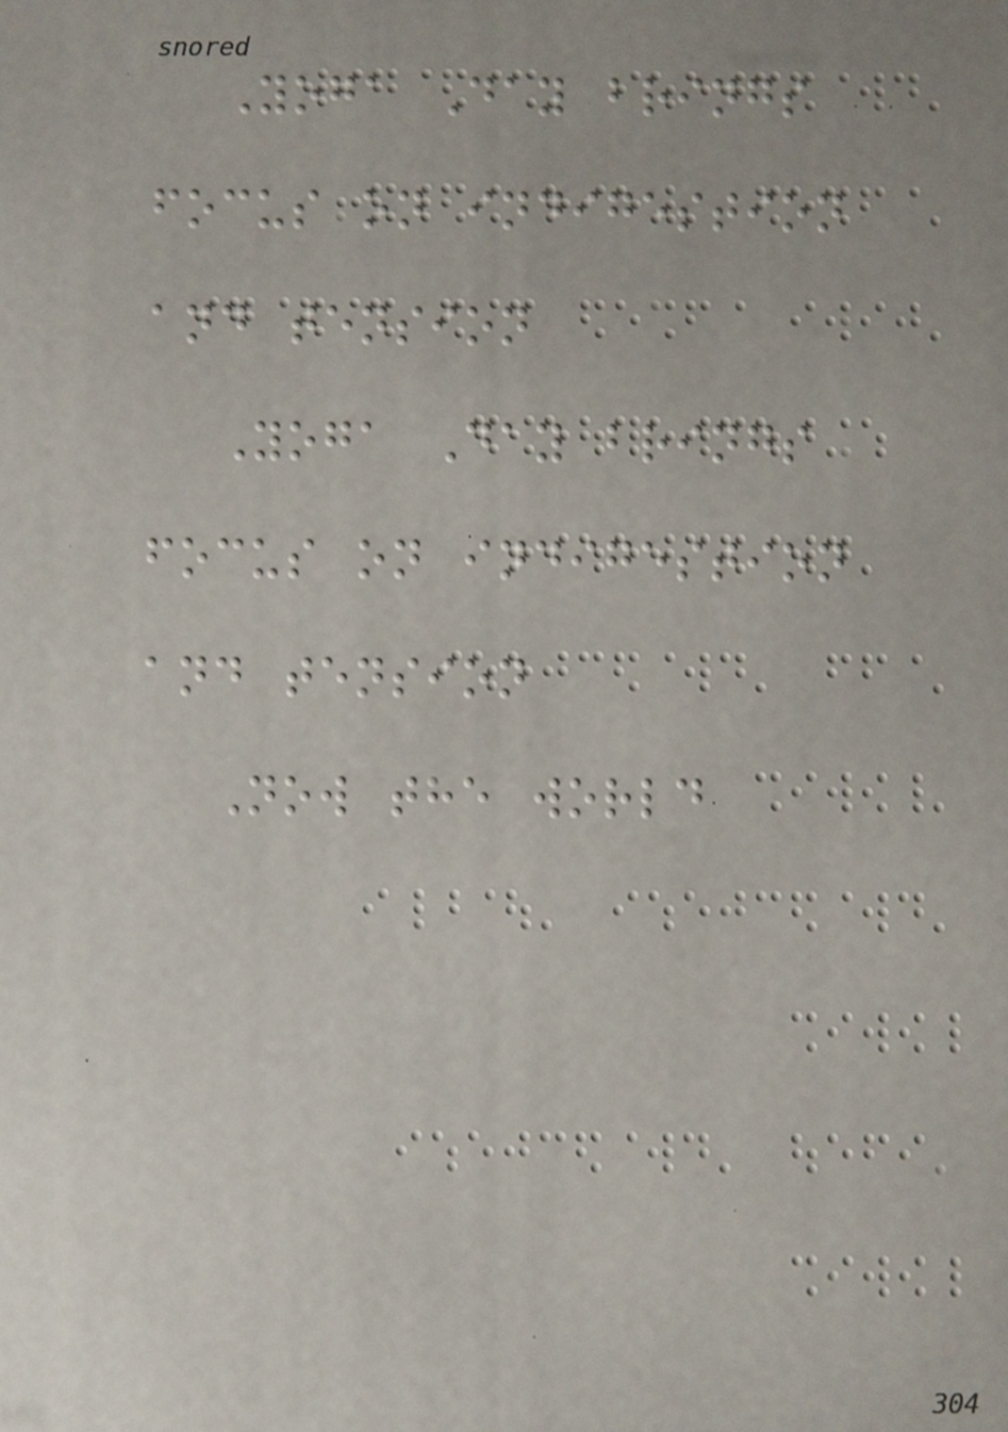Yoga Day brings
focus on indigestion
and tension
Yoga Day brings
focus on indigestion
and tension
Now the world
